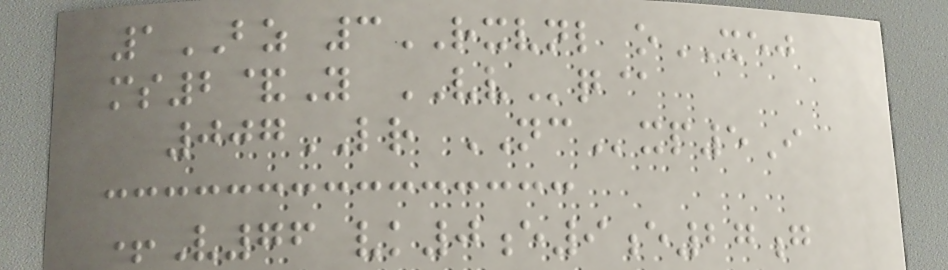1BZ 3RXVNL oXEJ
ms2&Y VVq@
007LR NCxp5I
+V76 vk0e9e27g
